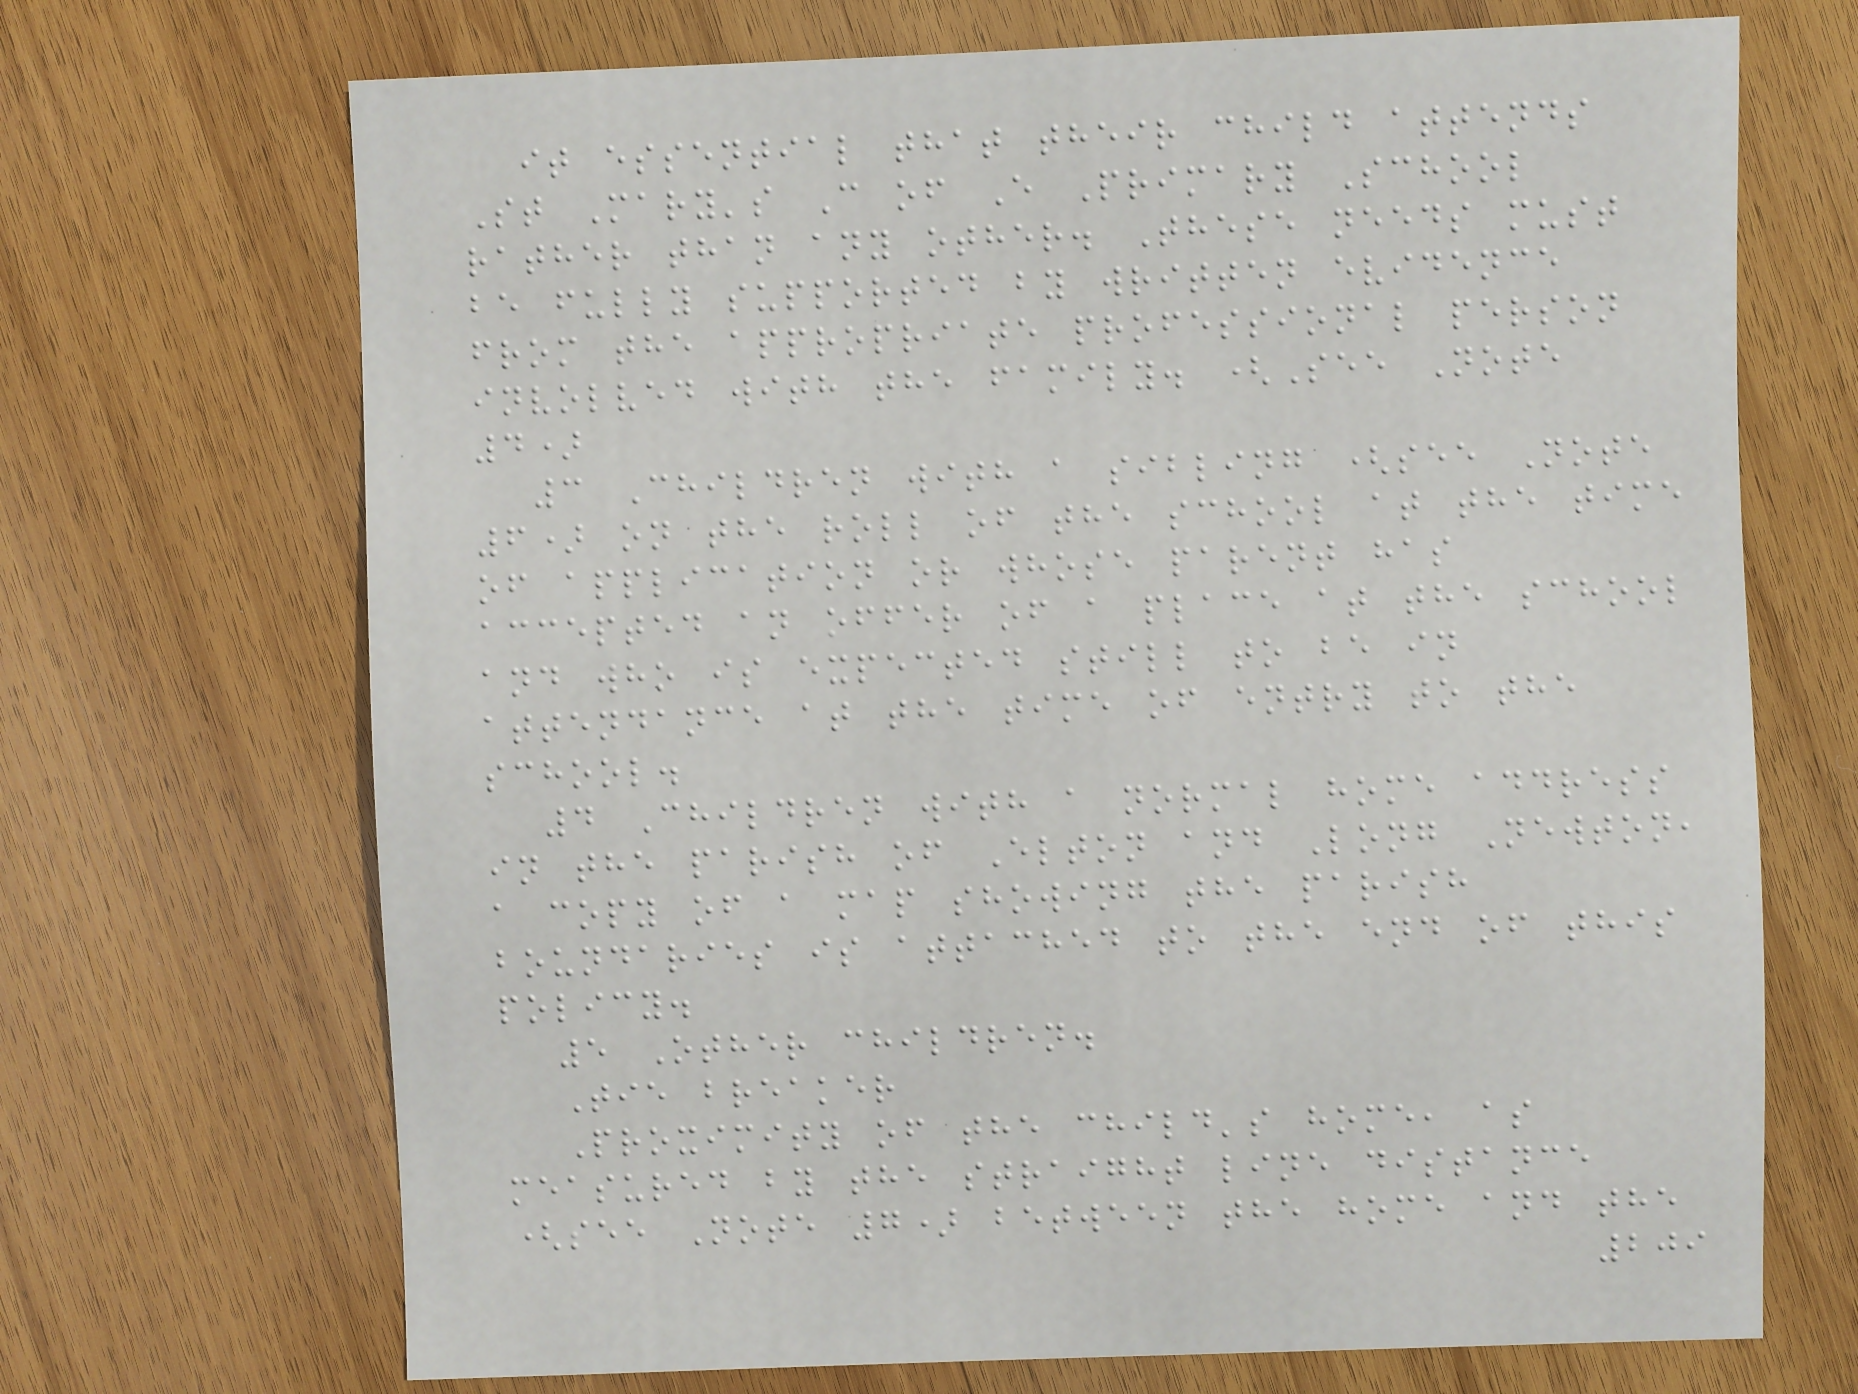it essential that their child attends
St Mary's C of E Primary School
rather than any other. These needs must
be fully supported by written evidence
from the appropriate professional person
involved with the family. (See Note
4)
3 Children with a sibling (see Note
6) on the roll of the school at the time
of application or whose parent has
accepted an offer of a place at the school
and who is expected still to be in
attendance at the time of entry to the
school.
4 Children with a normal home address
in the parish of Elton and Long Newton,
a copy of a map showing the parish
boundaries is attached to the end of this
policy.
5 Other children.
Tie breaker
Proximity of the child's home, as
measured by the straight line distance
(see Note 7) between the home and the
209
